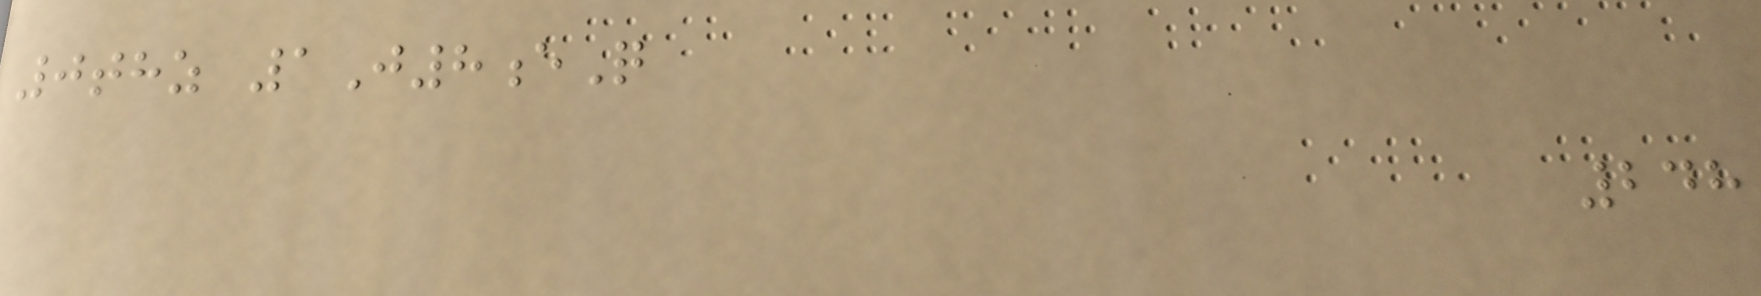0thz 1J8eQ
248
